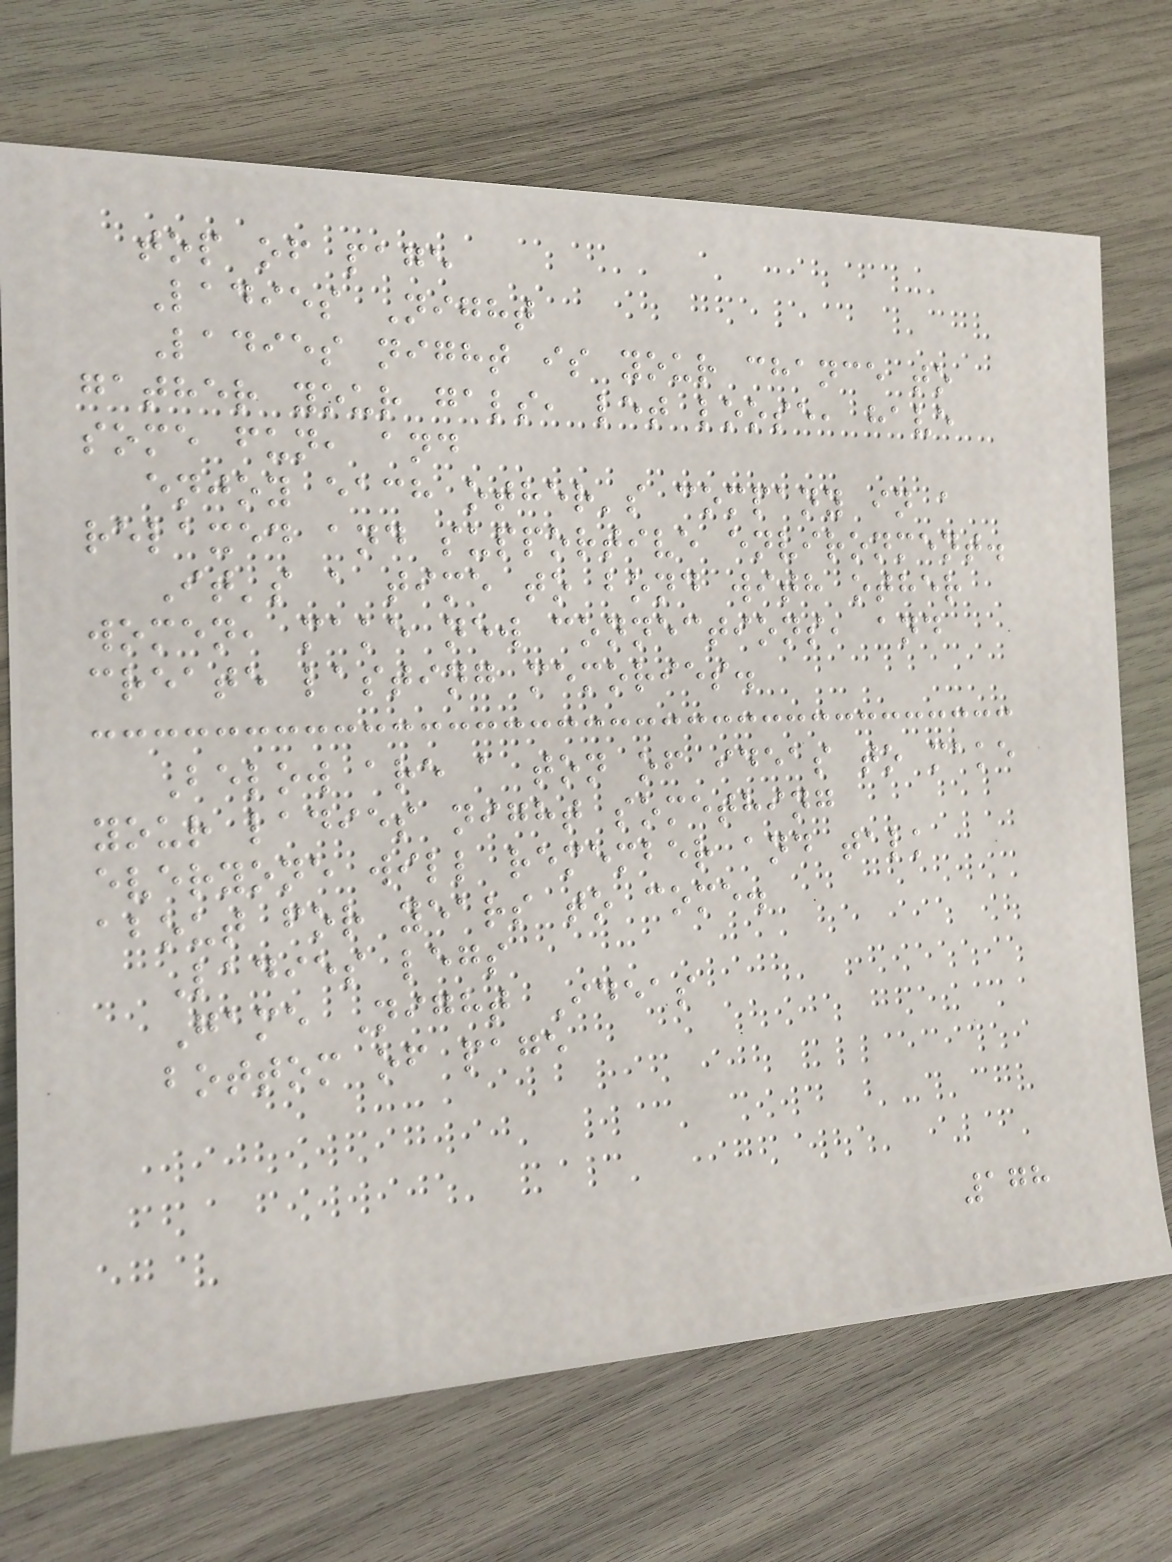top of page
Ladies Night
Ladies night is your chance to
gather your gals, let loose, have
some fun, and
enjoy each other's company in a
relaxed and supportive environment.
It's a time to bond with other
women, make new connections, and
create lasting memories.
Below are a ton of ideas to make
your ladies night something
everyone will remember and talk
about for years to come.
Ladies legs
Game Night Ideas
bottom of page
178
